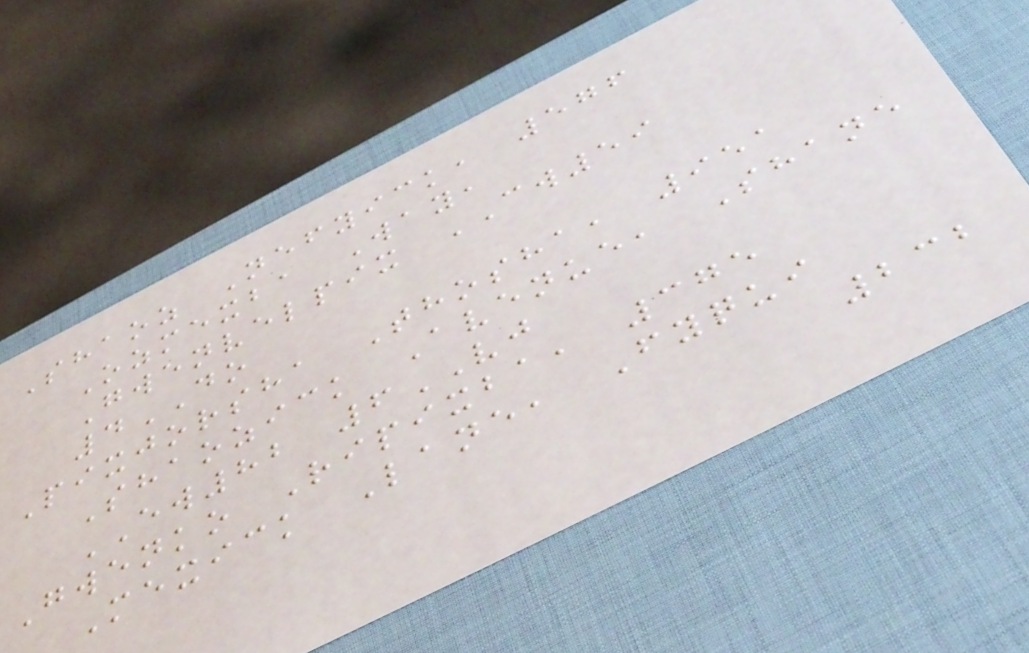Shaoz Nefyick, 576
Ozmexba Way,
Gwenvelpix CW59
4DO
Pixjorsha Thosha, 951
Shaozick Avenue, Shane
EW82 6VJ
Gwenko Ripixba, 375
Mexick Lane, Fyqui
232
